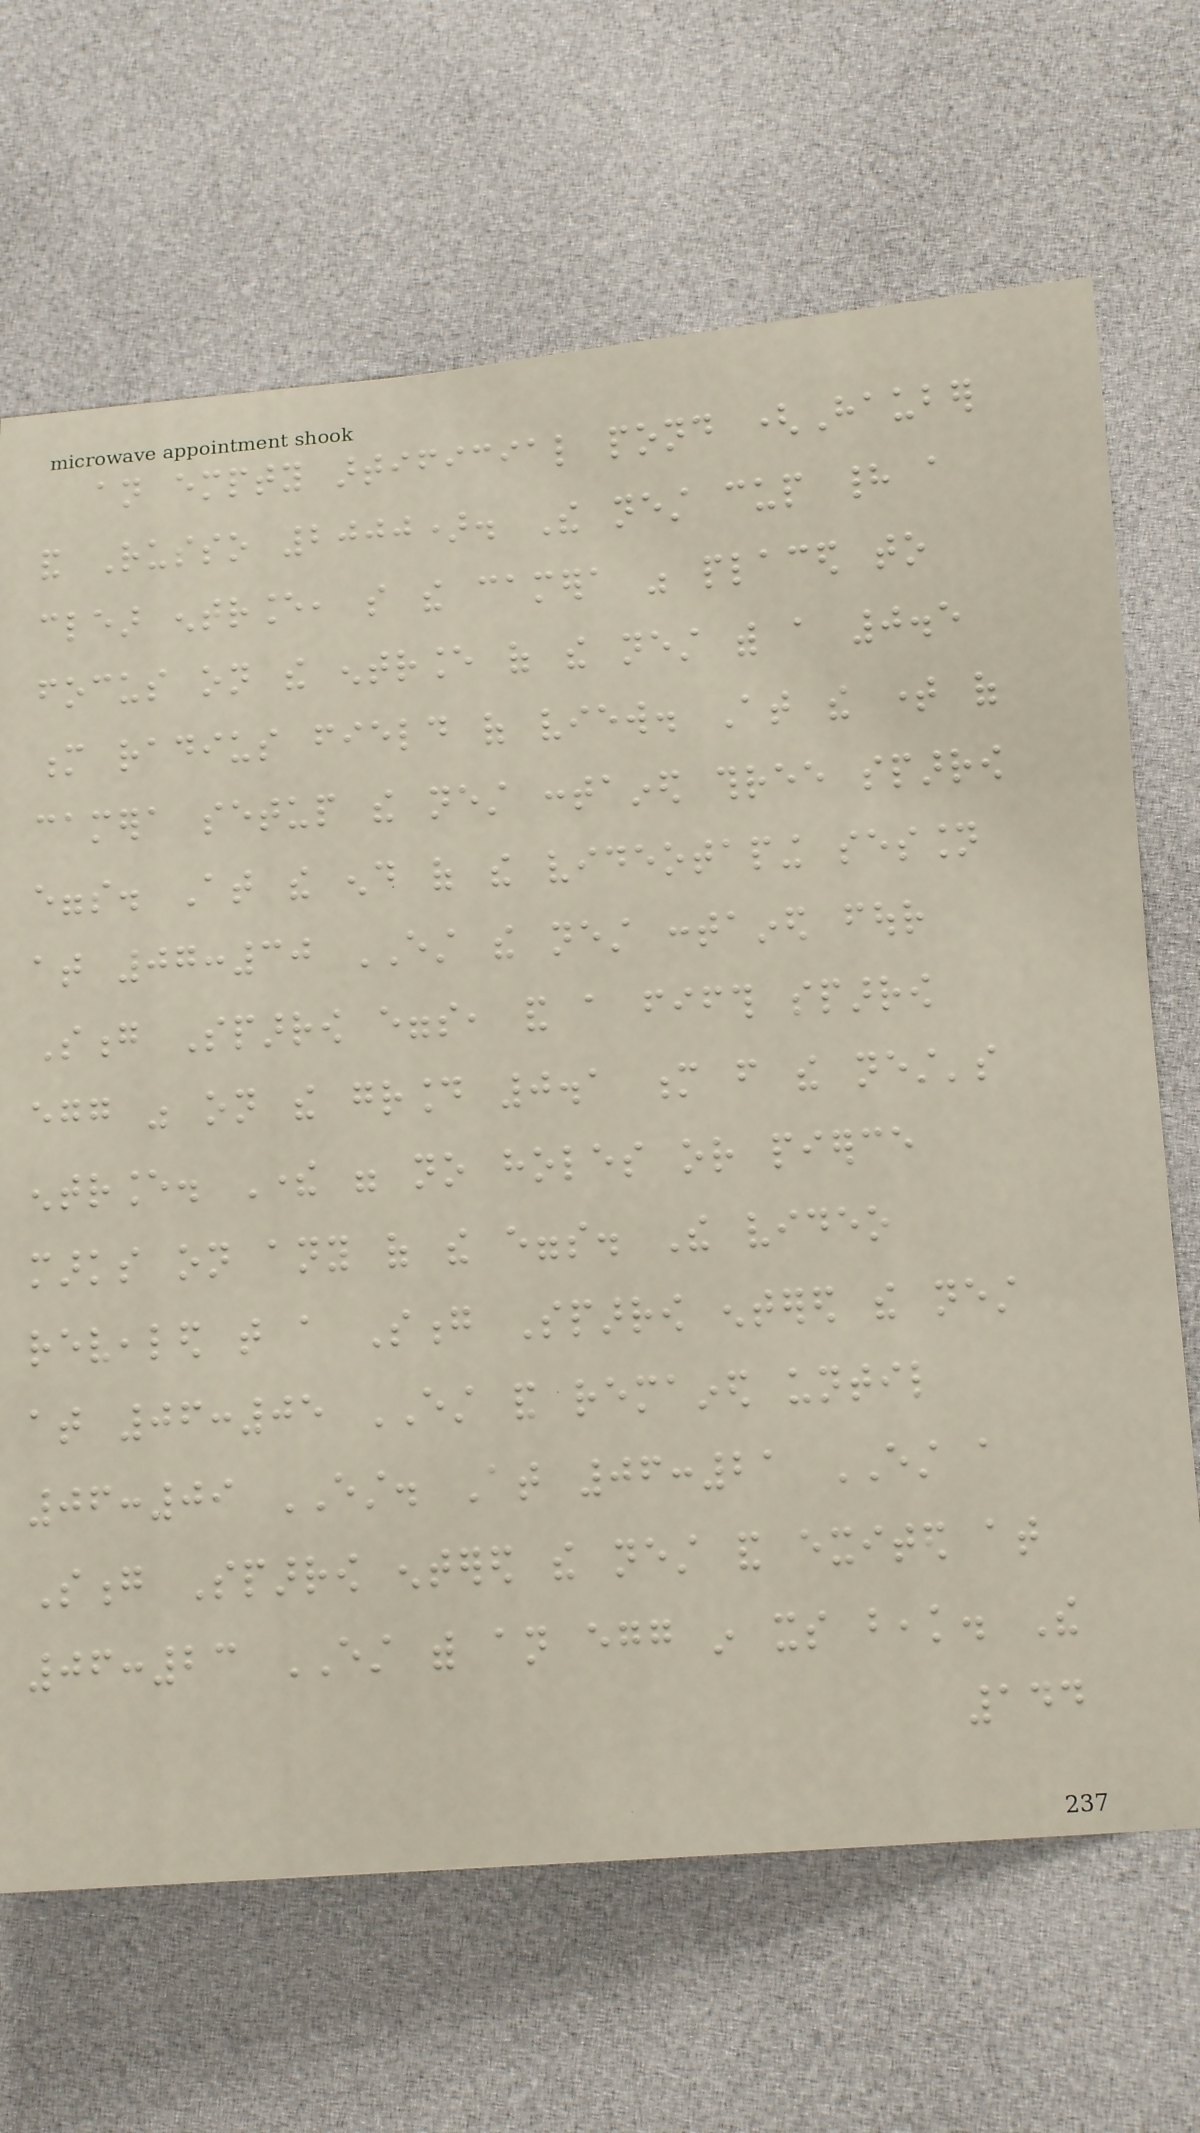an empty artificial pond (Hauber
and Russo 2000). The nest cup had a
clear entrance, so the camera was placed to
focus on the entrance of the nest with a 0.5
m radius field of view. At the time of
camera setup the nest contained three sparrow
eggs. At the end of the videotaping session
at 07:30 EST the nest contained four
Song Sparrow eggs, and a fifth sparrow
egg was on the ground 0.1 m from the nest's
entrance. There were no holes or pierce
marks on any of the eggs. The video
revealed that a Song Sparrow entered the nest
at 06:05 EST and remained until
06:09 EST. At 06:21 EST a
Song Sparrow entered the nest and exited at
06:23 EST with an egg in its beak. The
144
